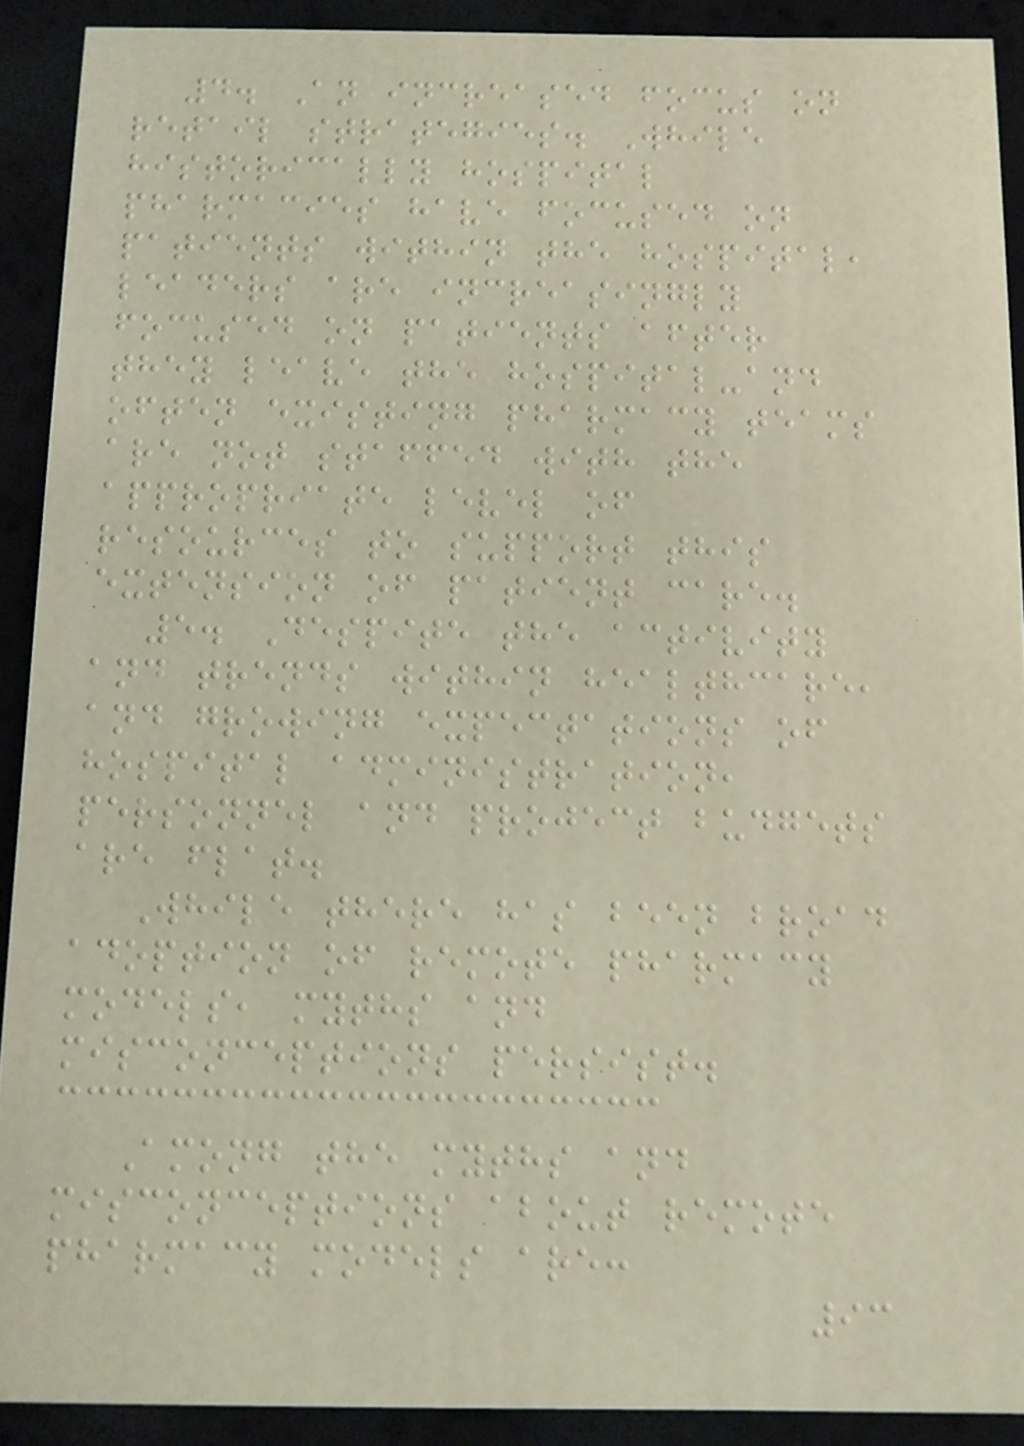4. An increased focus on
retail strategies. While
historically hospital
pharmacies have focused on
patients within the hospital,
leaders are increasingly
focused on patients after
they leave the hospital-and
often existing pharmacy teams
are not staffed with the
appropriate level of
resources to support this
extension of patient care.
5. Despite the activity
and trends within healthcare,
and growing expectations of
hospital administration,
personnel and project budgets
are flat.
While there has been broad
adoption of remote pharmacy
models, myths and
misconceptions persist.
Among the myths and
misconceptions about remote
pharmacy models are:
93
